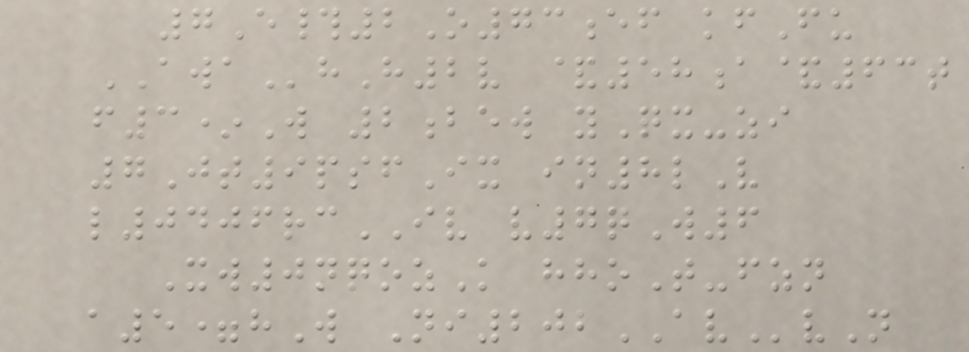7E#2O73ef kfFu
AWAhH2v &58a&63t
f3*W 2bew yQx-zi
7Jt9psfIx in8lV
l0406rcIV v7qW6
Xw0nqozK hhoT-fzn
a5=hW Ni202AVvN
